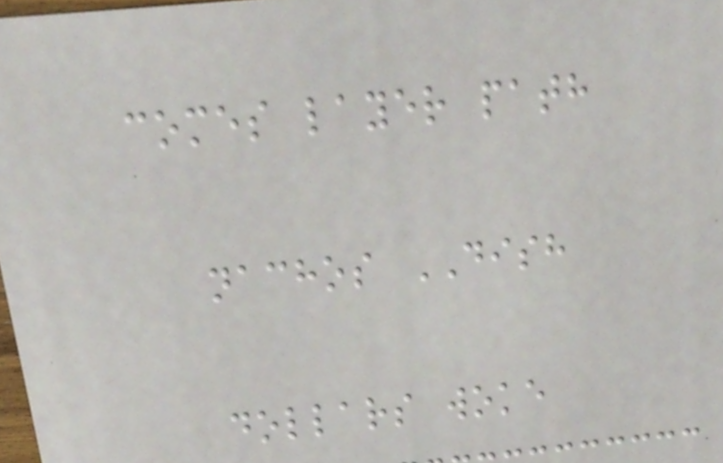comes layer path
nachos DISH
dollars woke
